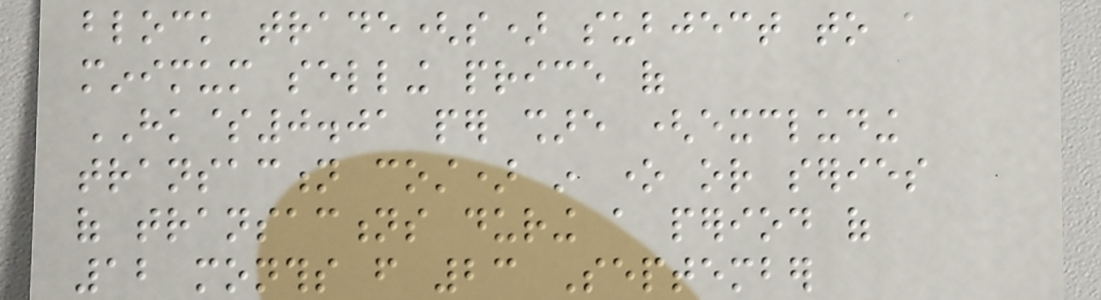block trade(s) subject to a
minimum selling price of
HK$0.01 per share (excluding
transaction cost) in one or series
of transactions during a period of
12 months from 23 September
